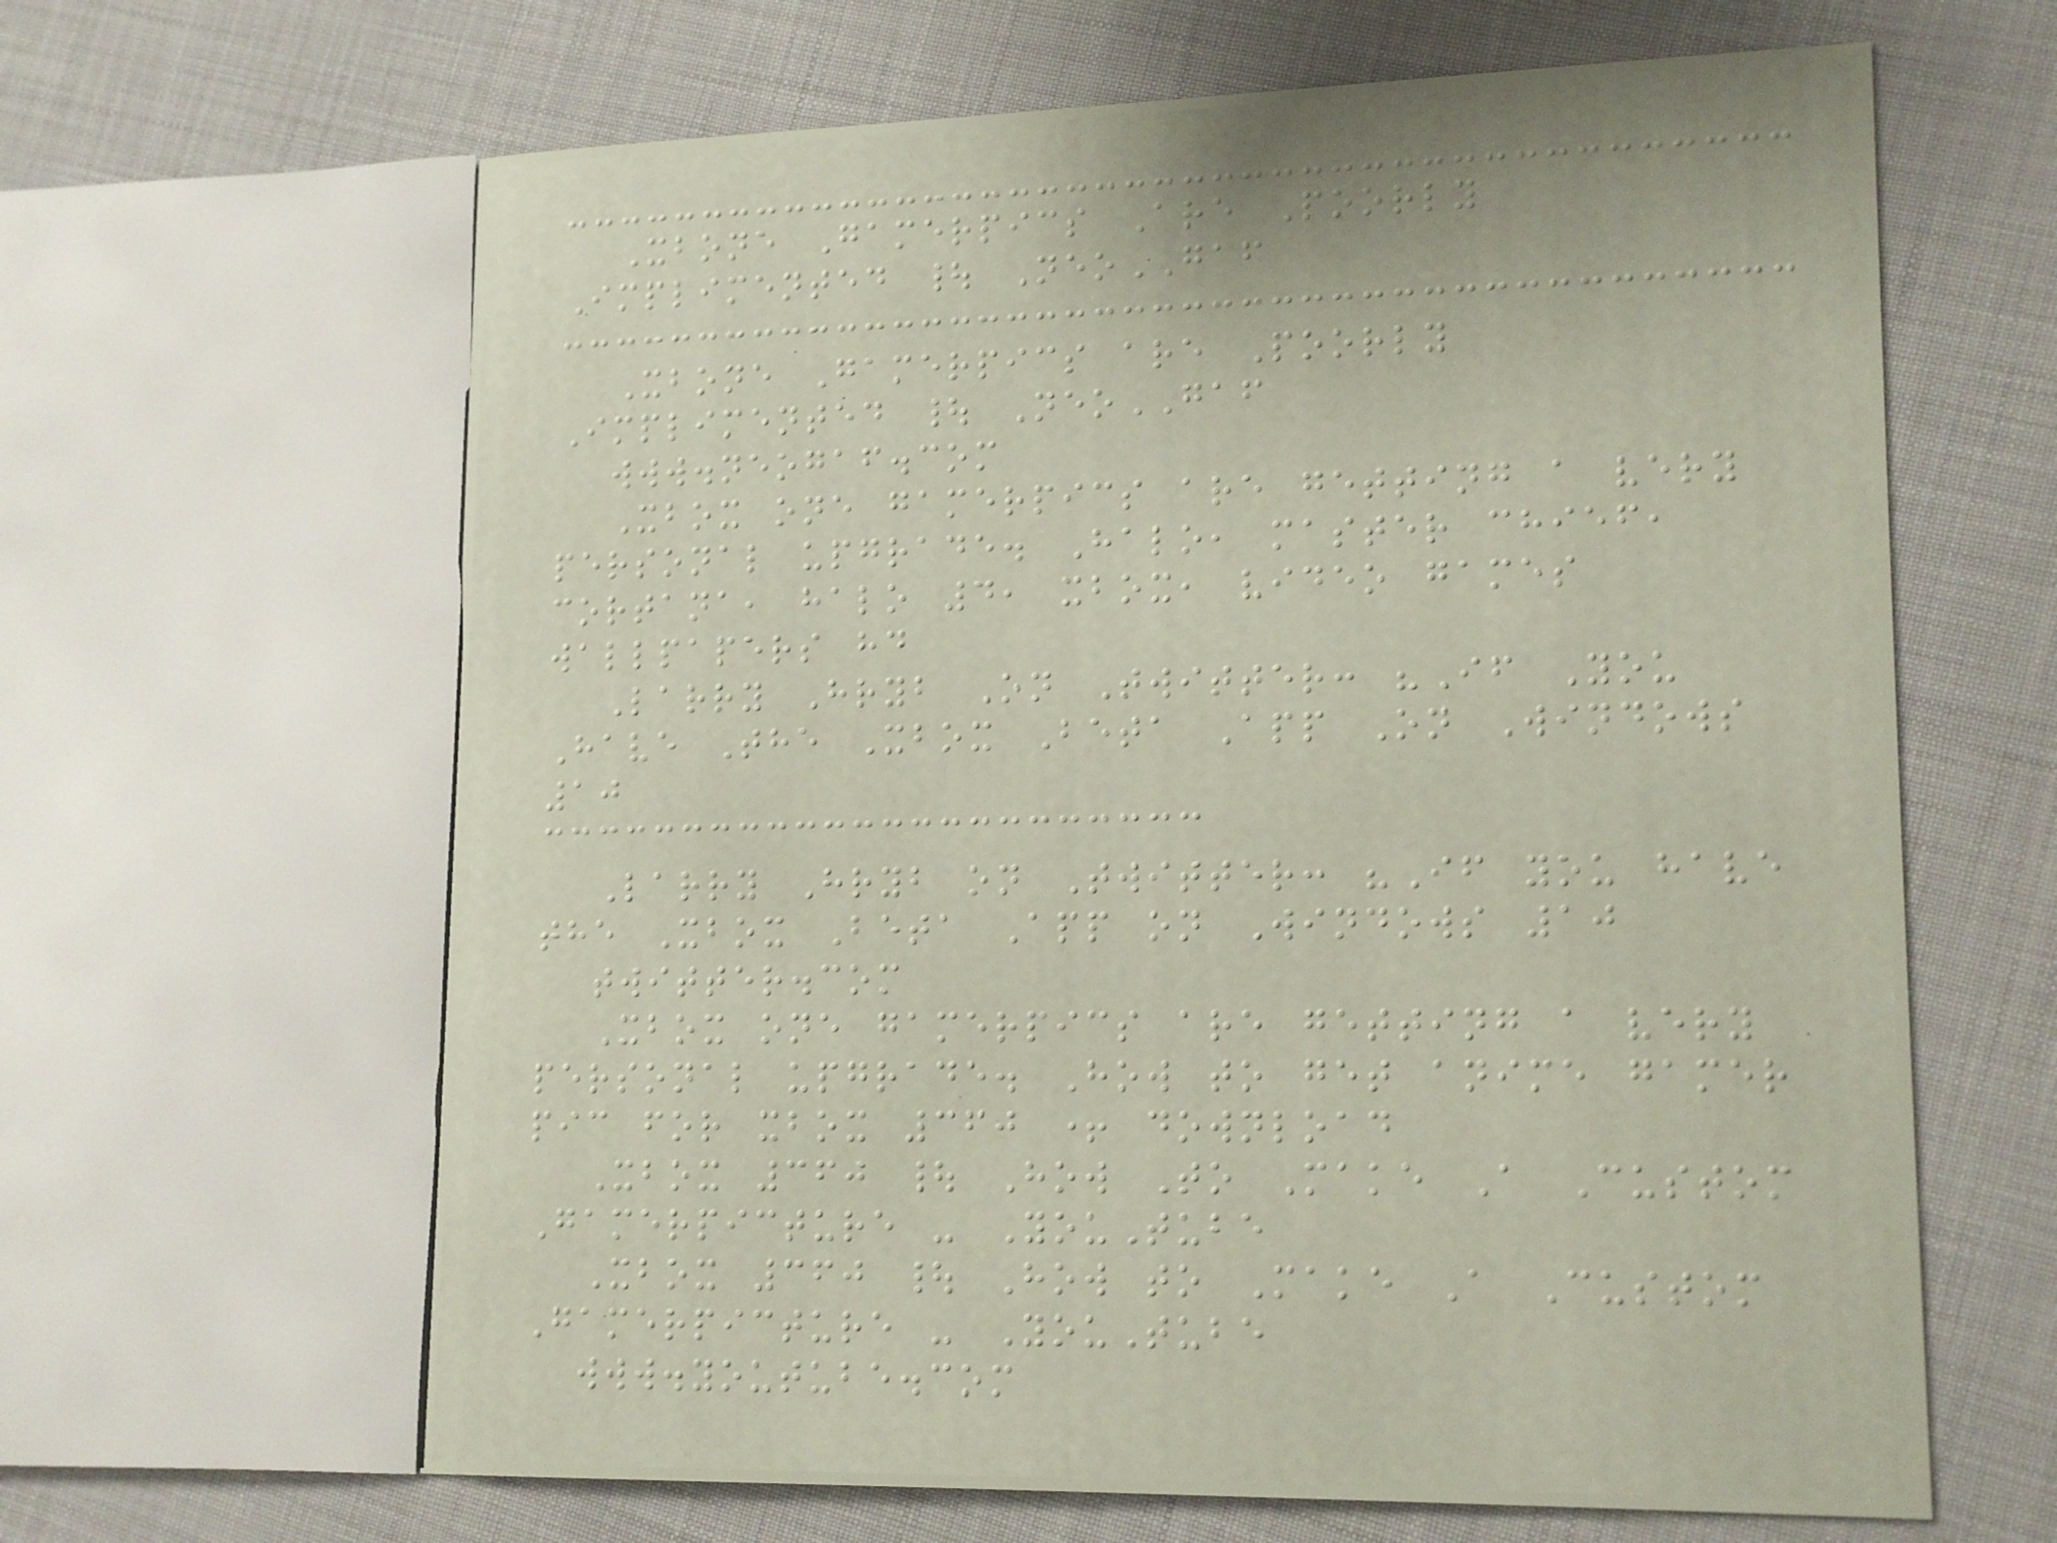Xbone Gamerpics Are Poorly
Implimented | NeoGAF
Xbone Gamerpics are Poorly
Implimented | NeoGAF
www.neogaf.com
Xbox one gamerpics are getting a very
personal upgrade. Halo, master chief,
cortana, halo 4, xbox, video games
wallpapers hd
Larry Hryb On Twitter: "If You
Have The Xbox Beta App On Windows
10
Larry Hryb on Twitter: "If you have
the Xbox Beta App on Windows 10
twitter.com
Xbox one gamerpics are getting a very
personal upgrade. How to get anime gamer
pic for xbox 360 + download
Xbox 360 | How To Make A Custom
Gamerpicture - YouTube
Xbox 360 | How to Make A Custom
Gamerpicture - YouTube
www.youtube.com
